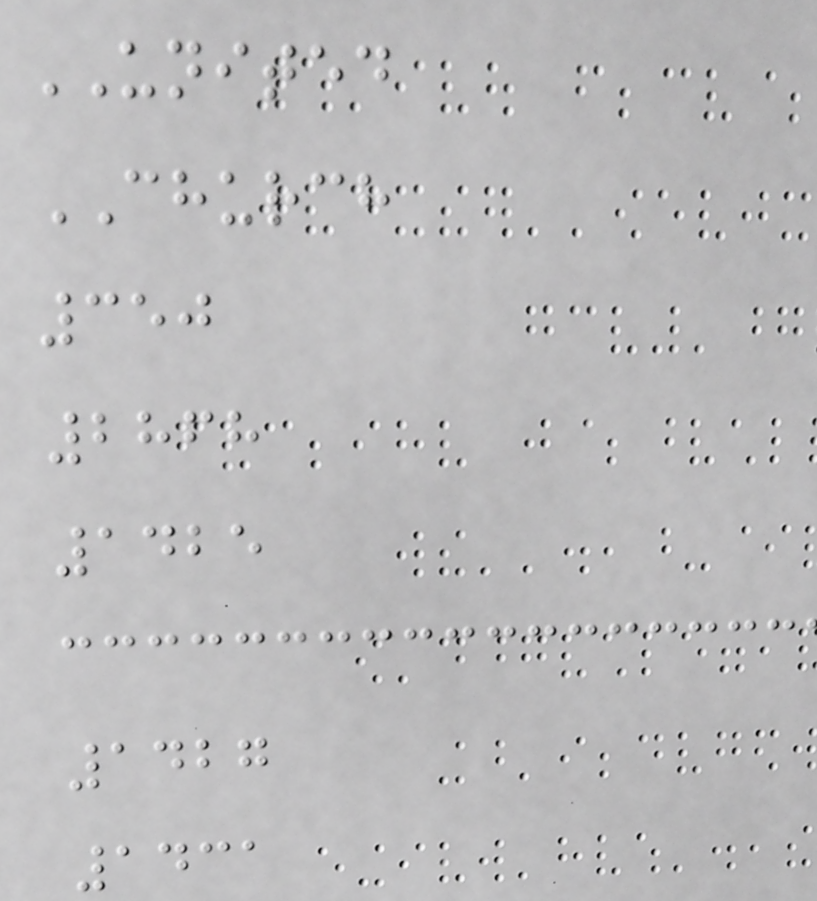UNITED
CHURCH
350
2868
1425
1427
1431
